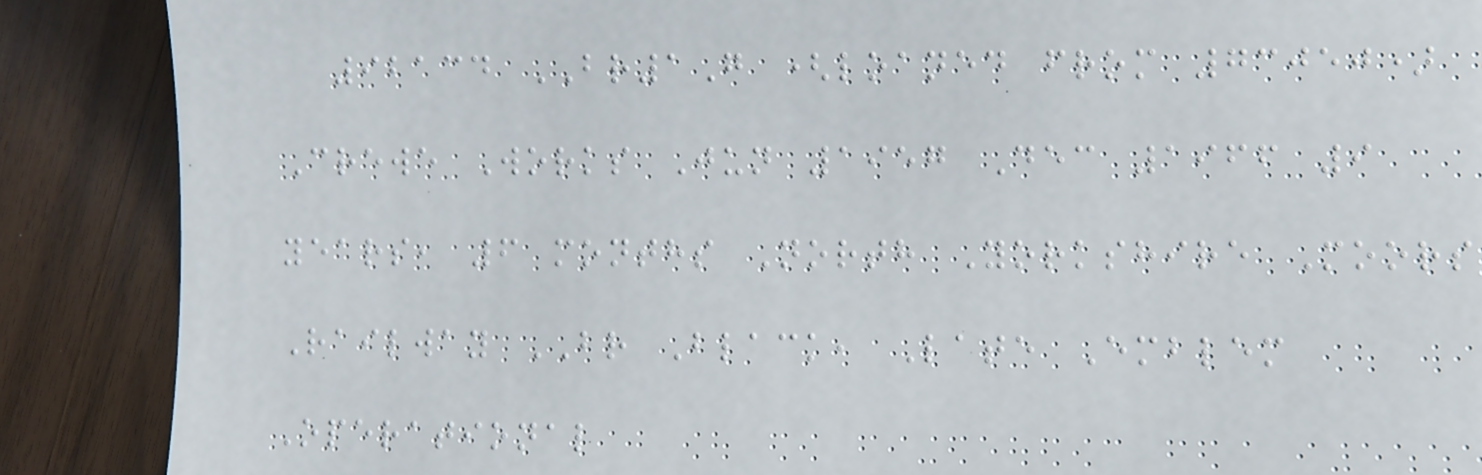92134 BR1G (loaned from 73050)
Crewe Works Jun 1957 Dec 1966 9
years, 6 months North Yorkshire Moors
Railway BR Black, Late Emblem
Operational
